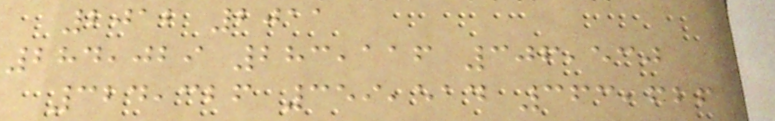2012 2011
284,029 283,116 306,530
324,326 359,514 363,626
